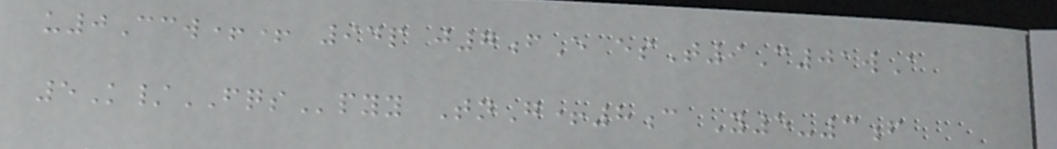u0Ccw++ 94p j7fE esT9C01wA
5K/FQSpyy TnG+8c Y5-3f
